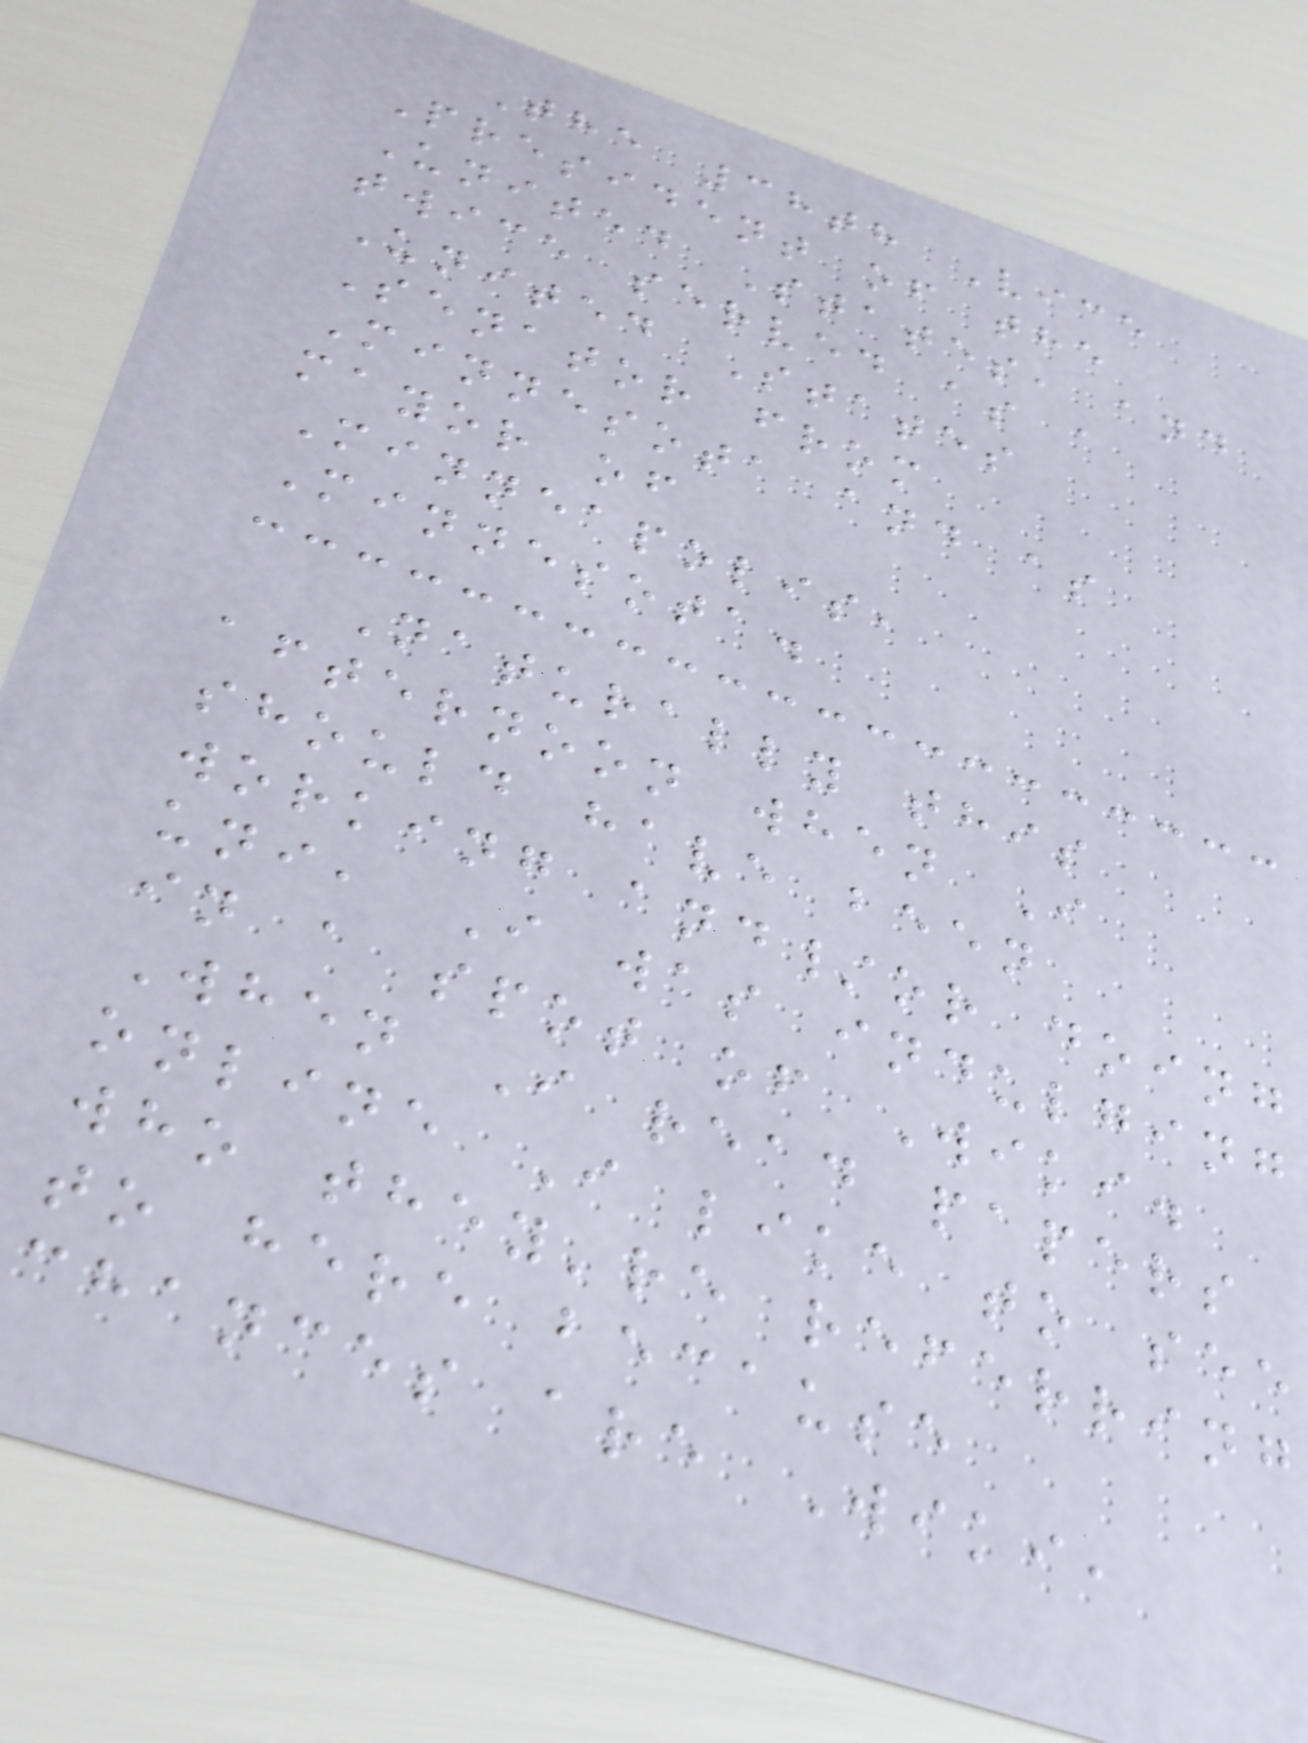The 38th Vice
President of the
United States, and
twice served as a
United States
Senator from
Minnesota and as
mayor of
Minneapolis,
Minnesota.
Naturally this
afternoon when I
should have been
working and/or doing
uni, I was indulging
in a spot of Wiki.
When I read papers
online I like to see
who they're referring
to here because
chances are Wiki,
